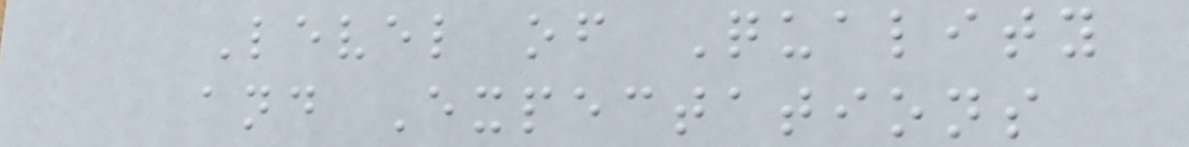Level of Quality
and Expectations
